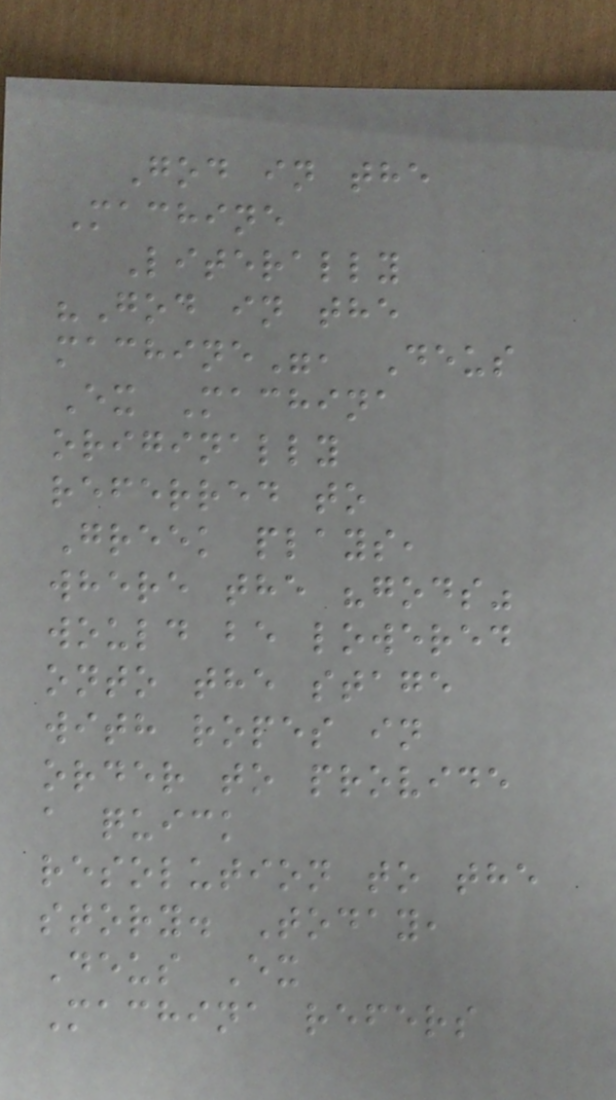God in the
Machine
Literally
"God in the
machine", Deus
Ex Machina
originally
referred to
Greek plays,
where the "gods"
would be lowered
onto the stage
with ropes in
order to provide
a quick
resolution to the
story. Today,
Deus Ex
Machina refers
